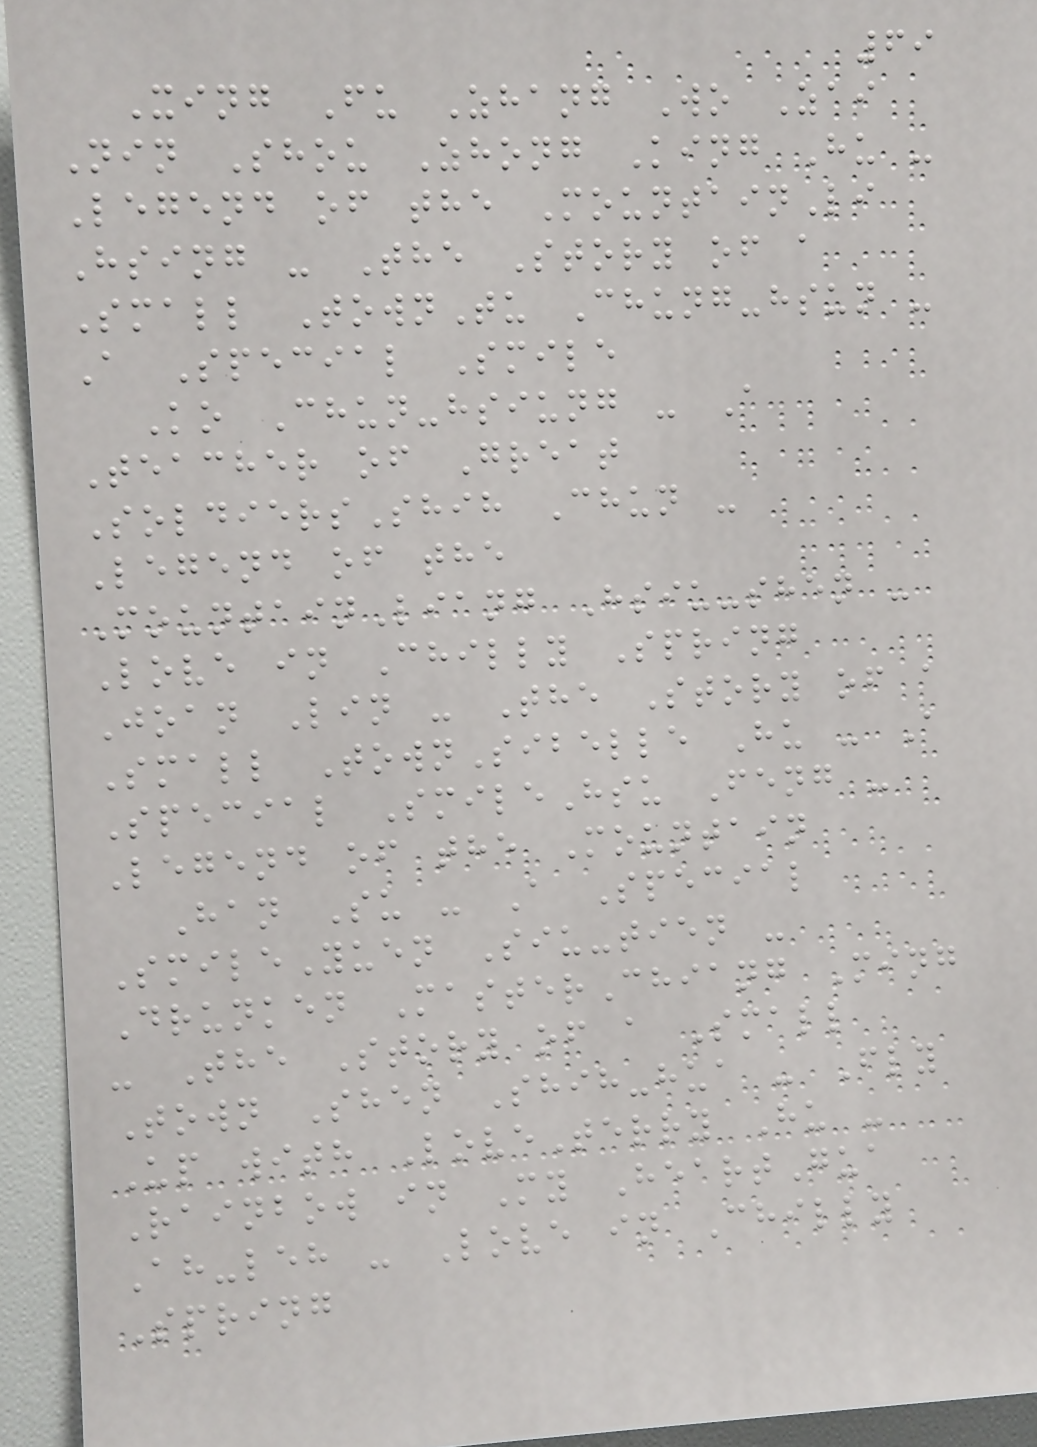69
Xing Fu Zhang Wo Zai
Nin Shou Zhong King Hu -
Legend of the MountainLi
Hsing - The Story of a
Small TownTu Chung-hsun -
A Special Smile
Ko Chun-hsiung - A
Teacher of Great
SoldiersShih Chun -
Legend of the
MountainLiang Hsiu-shen -
Love in Chilly Spring
Joan Lin - The Story of a
Small TownSibelle Hu - A
Special SmileHsu Feng -
Legend of the Mountain
Han Su - A Special
SmileYuen Siu-tien -
Drunken MasterChiang Ming
- The Story of a Small
Town Shen Shih-hua - Fly
Up with LoveTerry Hu -
Rainbow in My HeartGua
Ah-leh - Love in Chilly
Spring
